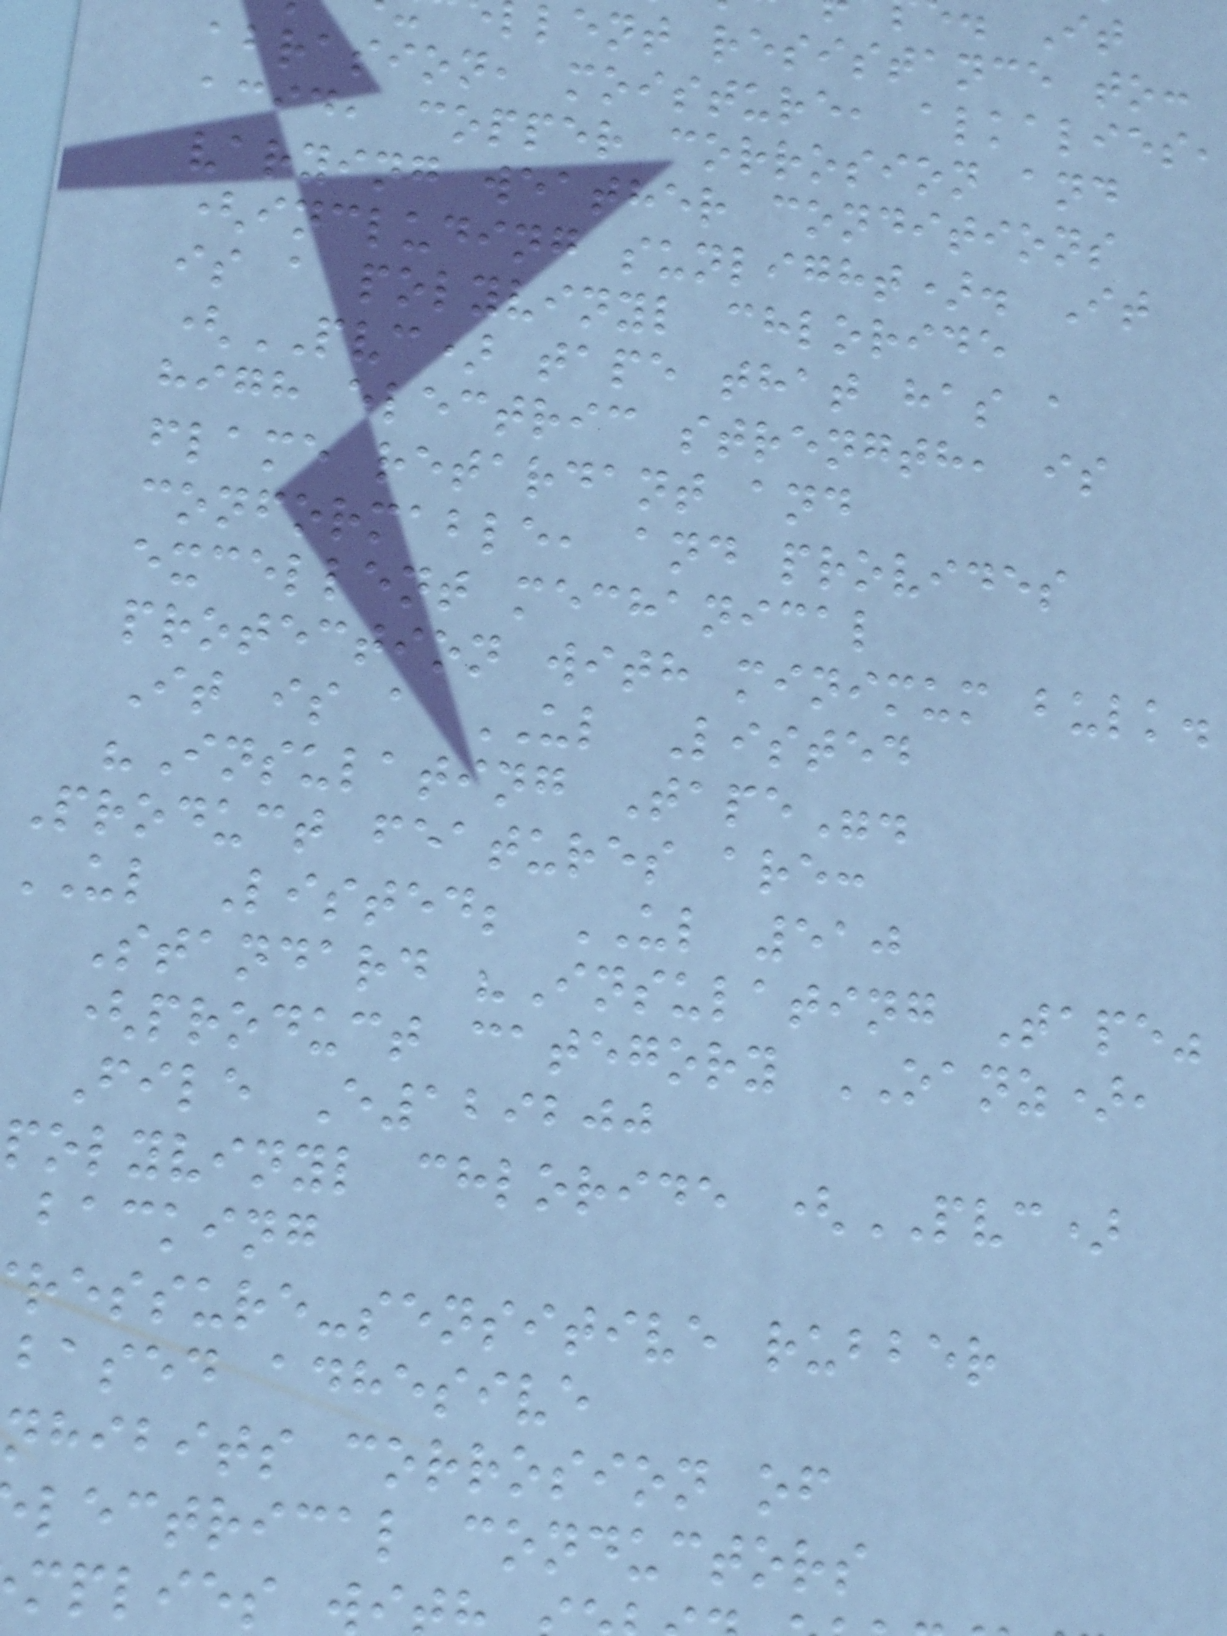lent resistance to:
abrasion, moisture, alkalies,
acid, copper corrosion and
varying weather conditions
(including sunlight). It
is a polyvinyl chloride
(PVC) tape that has a
high electric strength, is
flame retardant and
conformable, and provides
excellent mechanical
protection with minimum bulk.
It is a UL Listed
"Insulating Tape".
Product features are:
UL Listed; UL 510
Standard "Insulating Tape"
(product category OANZ),
File E129200
polyvinyl chloride (PVC)
backing
ressure-sensitive rubber
based adhesive
nhibits corrosion of
lectrical conductors
mplies w
